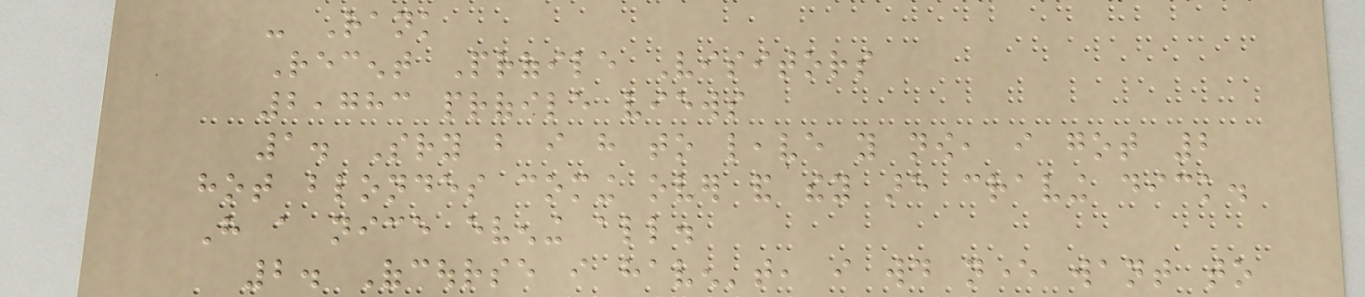- Rank
Recent Profile Visitors
2,783 profile views
1. Sry but i have to leave you now, i got 2
hot blondes coming over and they are craving dick.
Have a nice evening all.
2. Ofcourse i haven't, i would never want to
